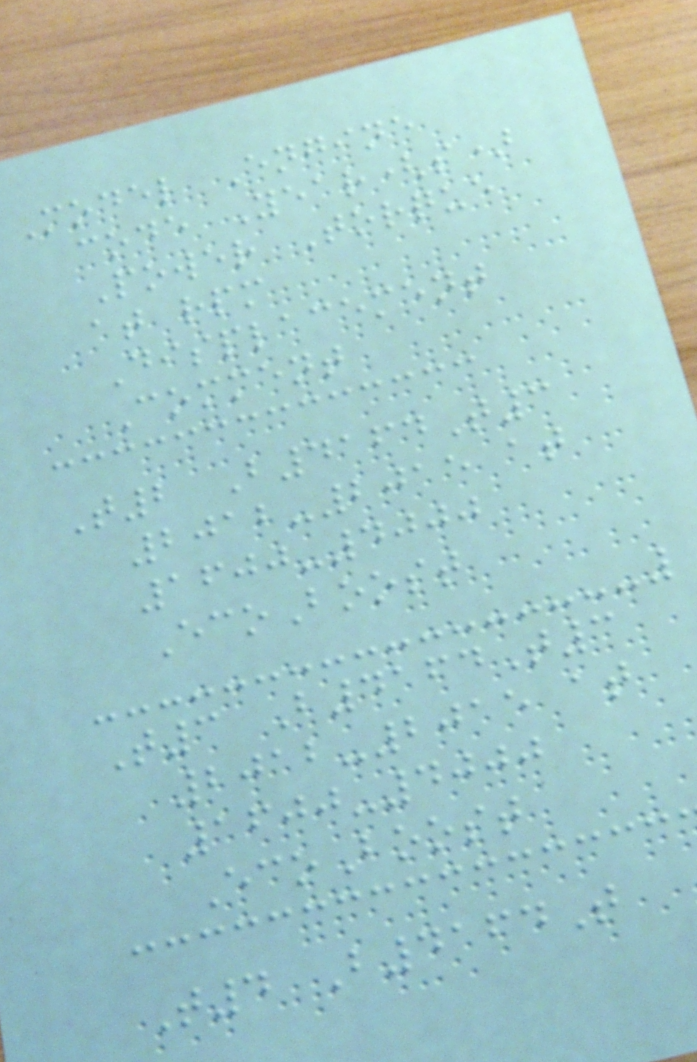Model Engine
code Year(s)
Power Torque
at rpm
Displacement
Comment
T2 B4164T3
2012-2015 at
1600-4000
EcoBoost
T3 B4164T3
2012-2015 at
1600-4000
EcoBoost
T4 B4164T
